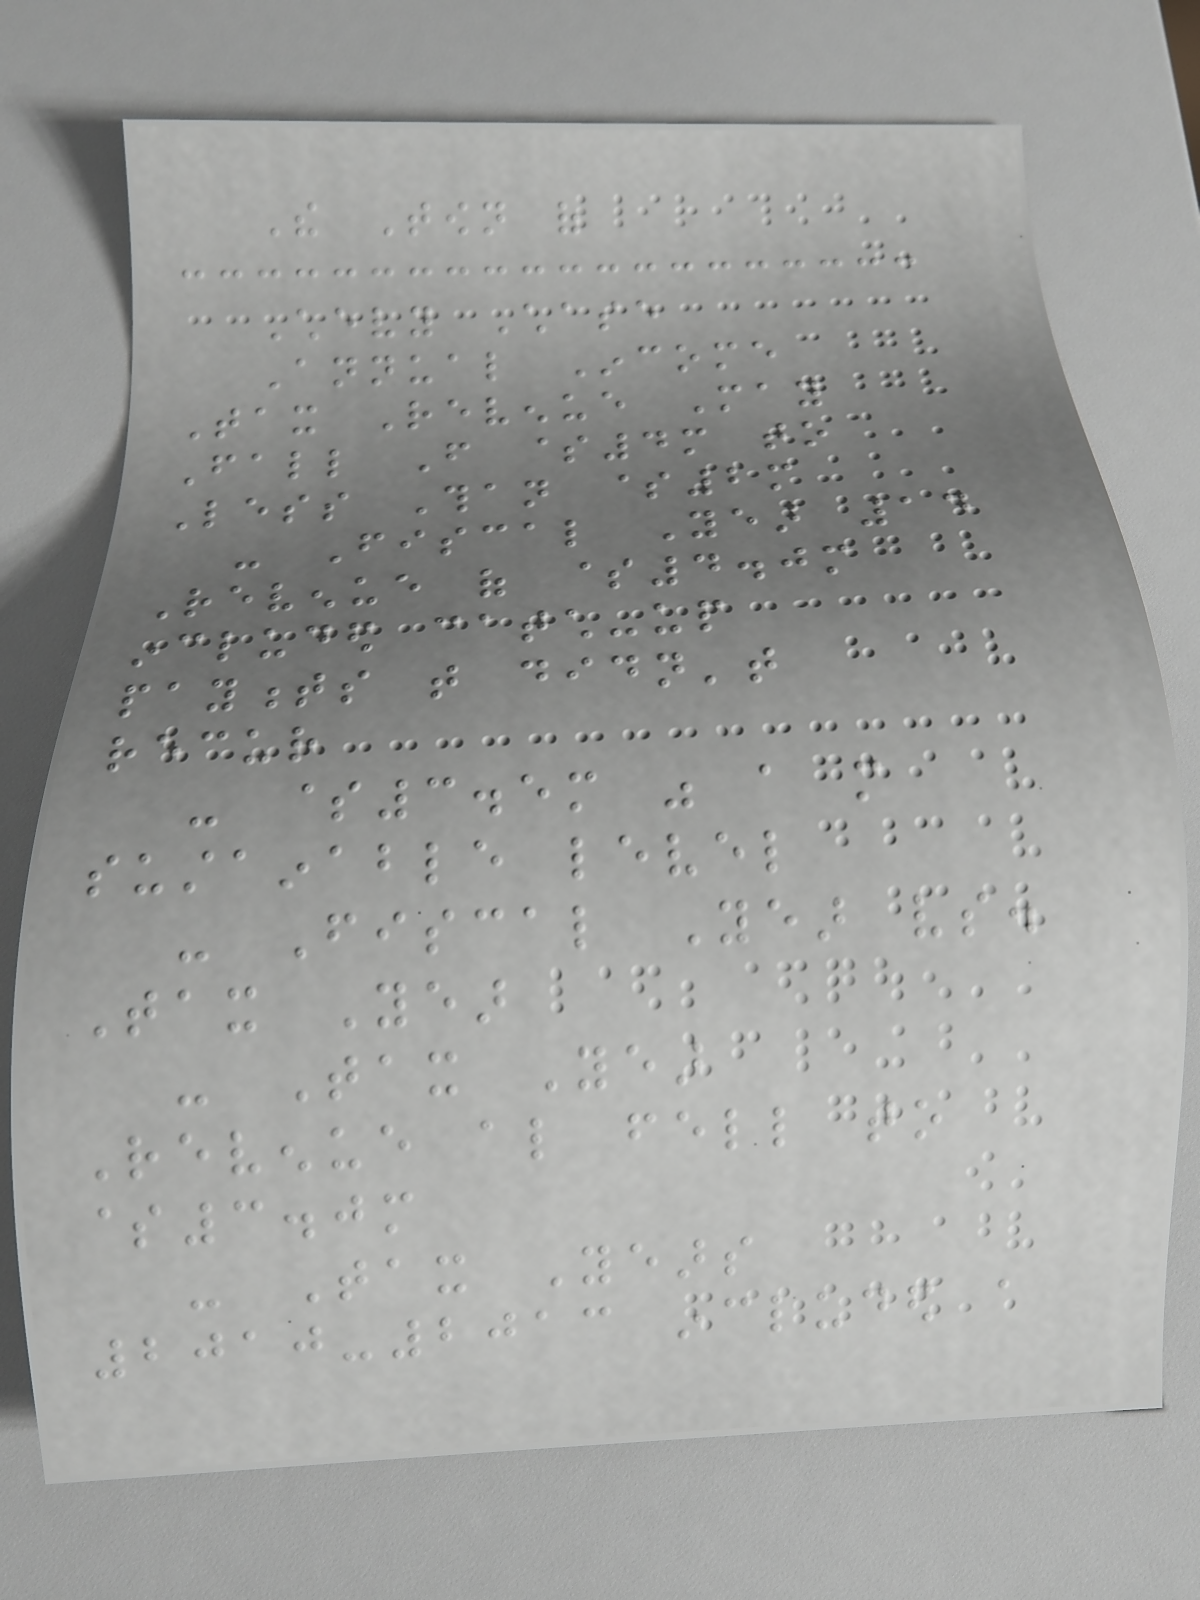The Town of
Chevy Chase
Annual Income
Tax Revenue May
Fall From $4m to
Less Than $2m
- Fiscal Year 14
Revenue of $4.0m
included catch-up
payments that didn't
recur
- $3.5m was a more
sustainable level
- Fiscal Year vs.
Tax Year
- Tax Year
Revenue also fell to
$3.0m
- Tax Years
2010-2013 included a
